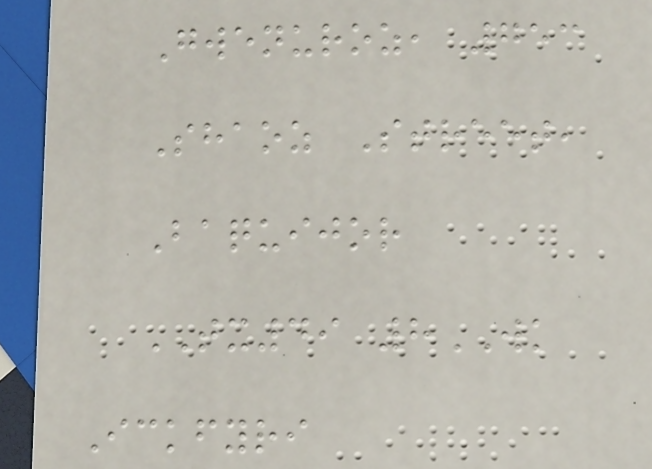Gwenuroz, 753
Shaoz Street,
Baquijor
TX49 8WK
Ickfyri
